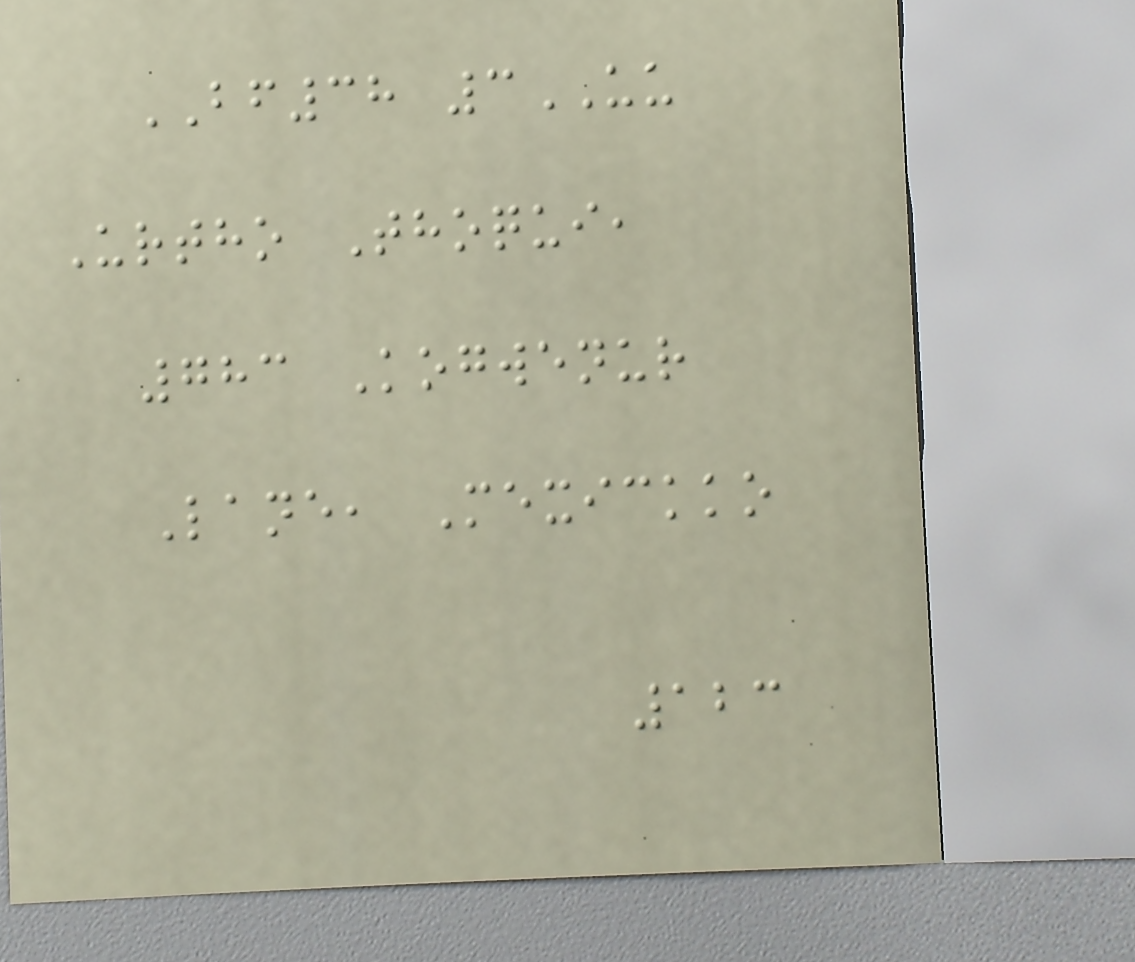BF38 3UU
Urtho Thoqui,
783 Kogwenur
Lane, Mexickko
123
